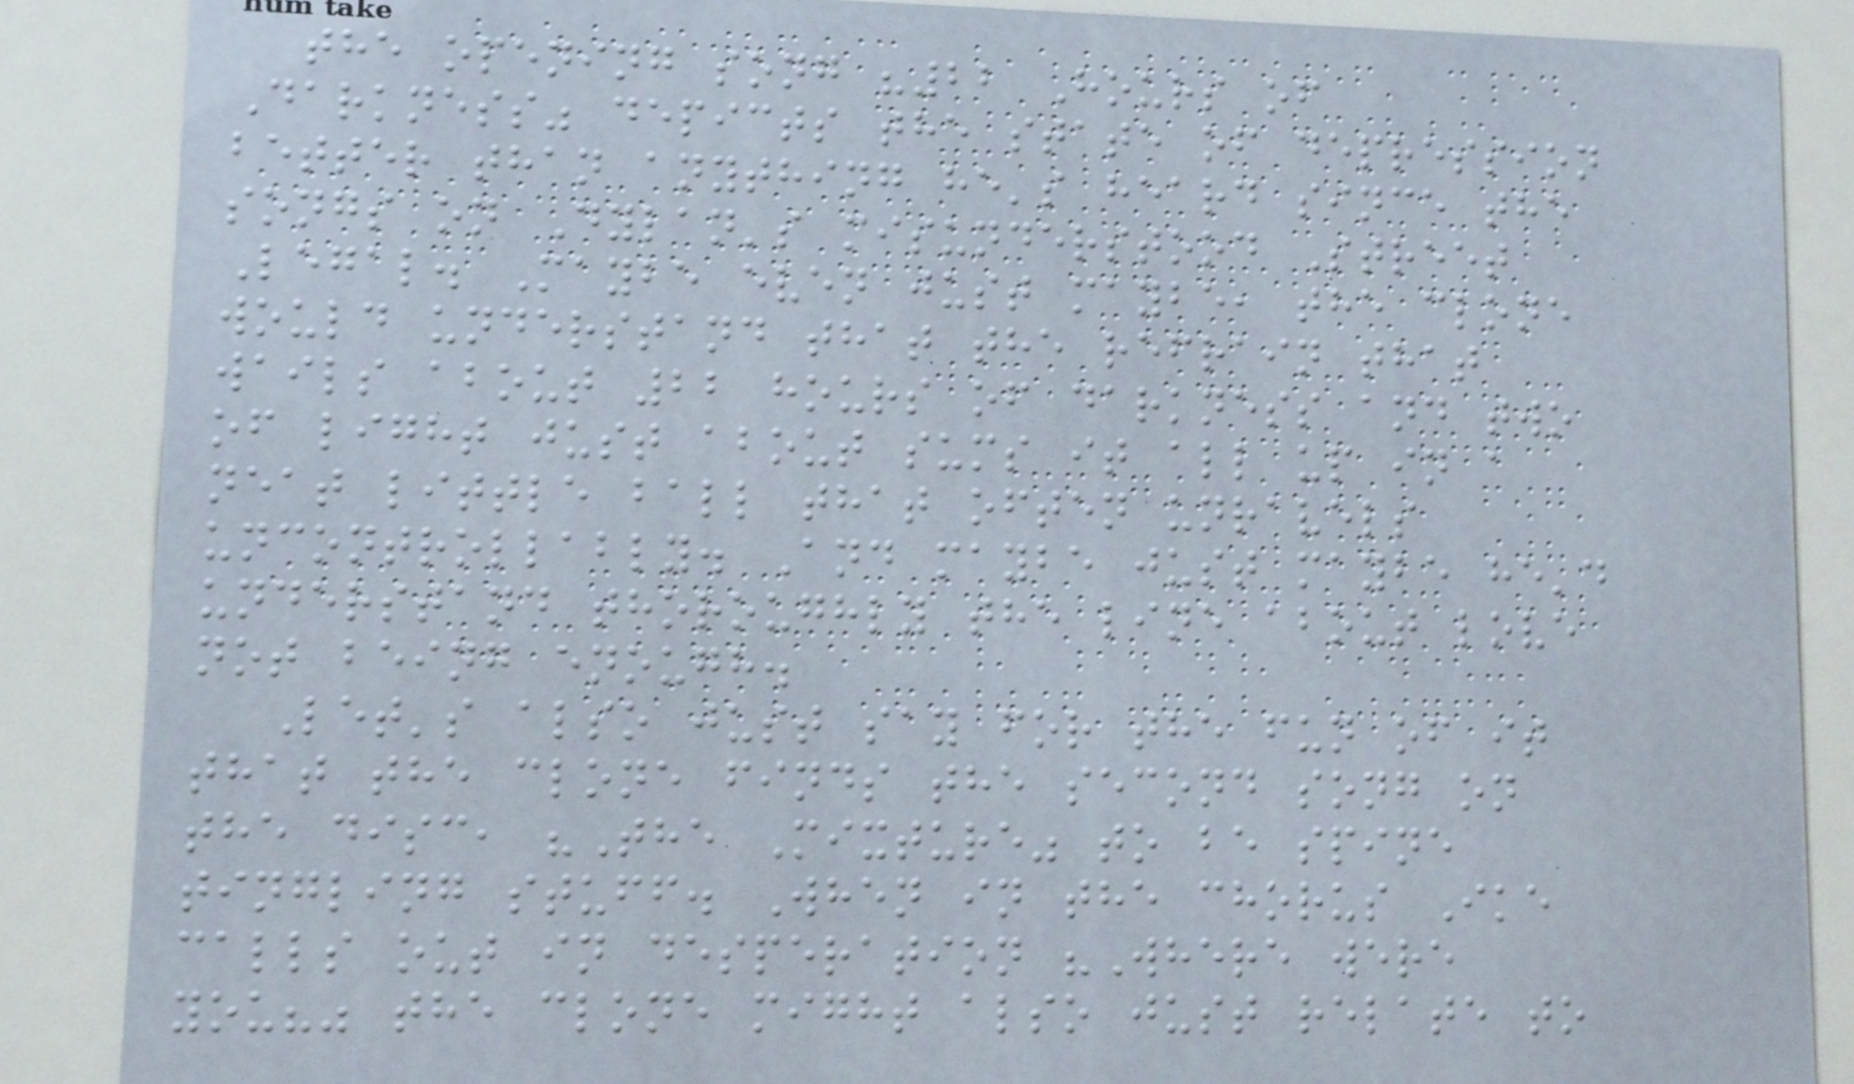the opening song "22 Hours of
Darkness" depicts the state of depression
better than anything he's heard since the
songs on Dylan's misunderstood Street
Legal. Maybe even just maybe, the clone
would understand that the refrain that
wails about 22 hours of darkness and two
of light just about sums it all up in a
neat little ball that often unravels
uncontrollably. And maybe just maybe he'd
understand thoroughly the line about love
not being enough.
Let's also just say for the fun of it
that the clone finds the second song on
the disc, "The Mixture" to be spine
tingling stuff. When in the chorus Ike
calls out in desperation "Where were
you?" the clone might also just relate to
